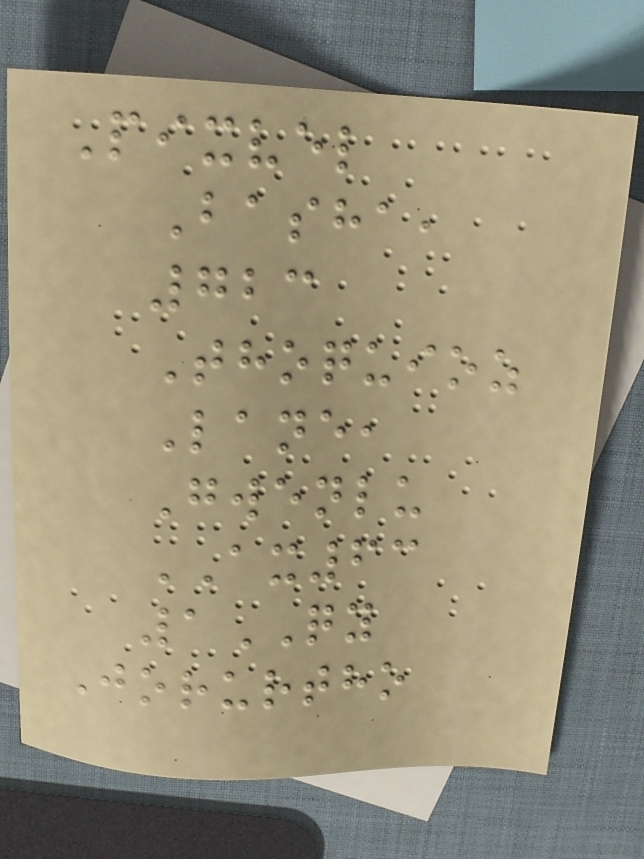Pixvel
Basha,
723
Thoquioz
Lane,
Gwenlu
AX63
1QY
Jorurtho
